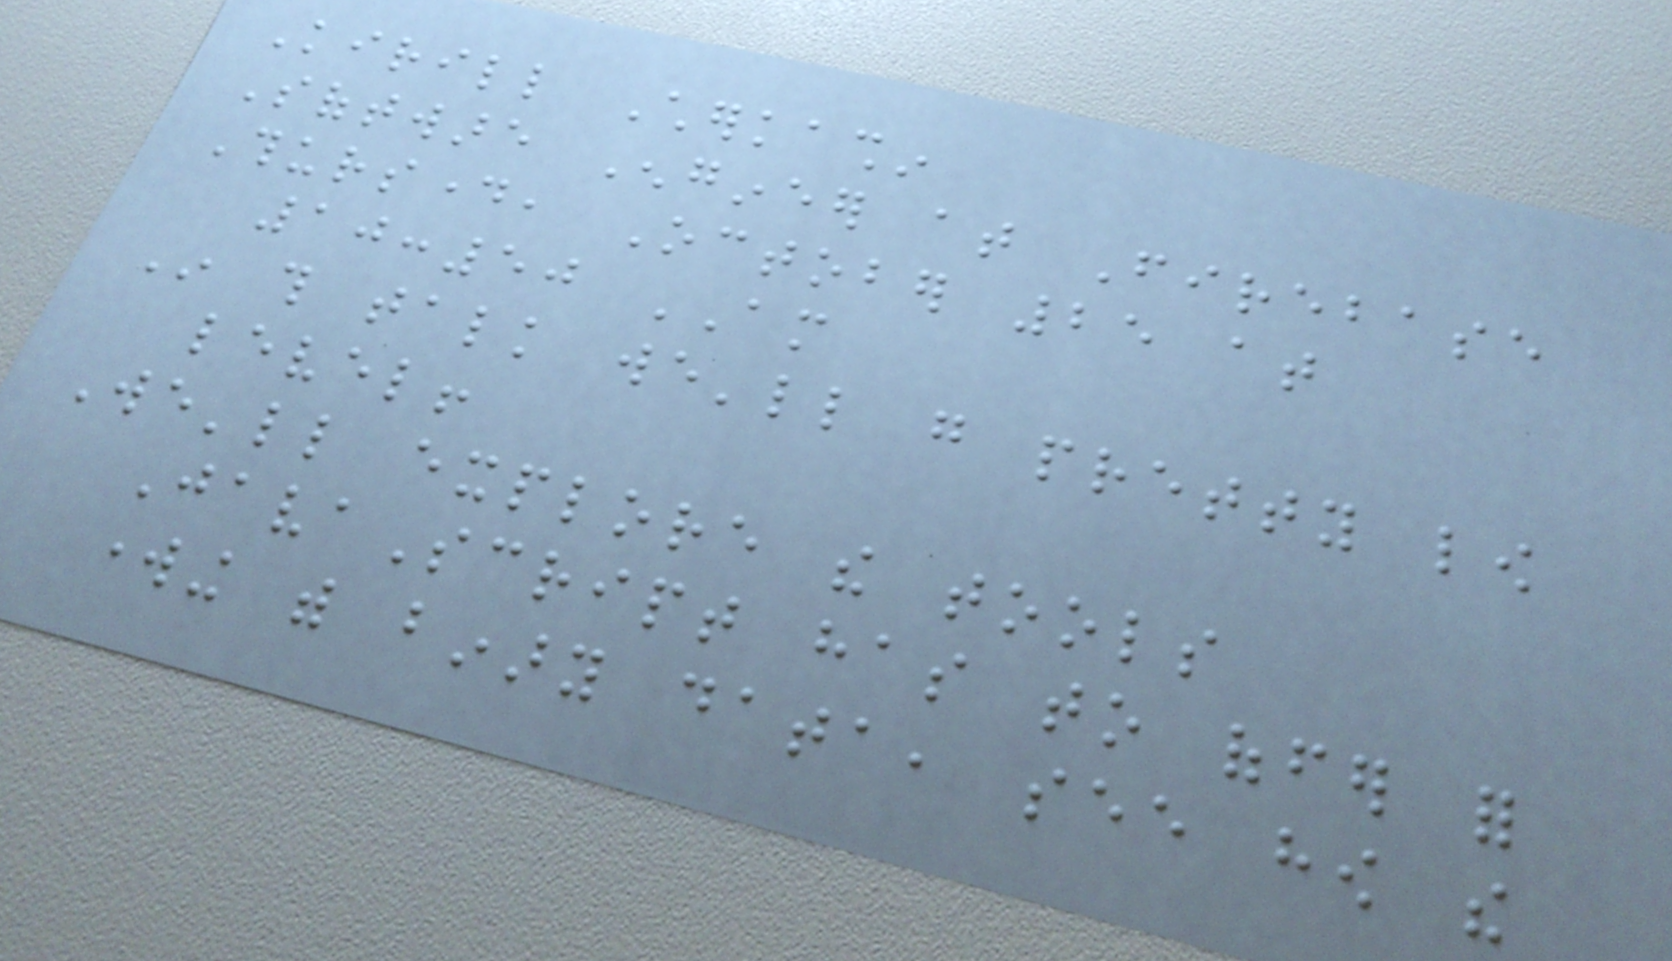Kirill Cherkashin
Software Engineer at Firebase
Thursday, October 25 at
10:50 AM
In this talk we'll go pretty low
level!
We'll explore the tools
JavaScript has to offer for
working with binary data, see how the
